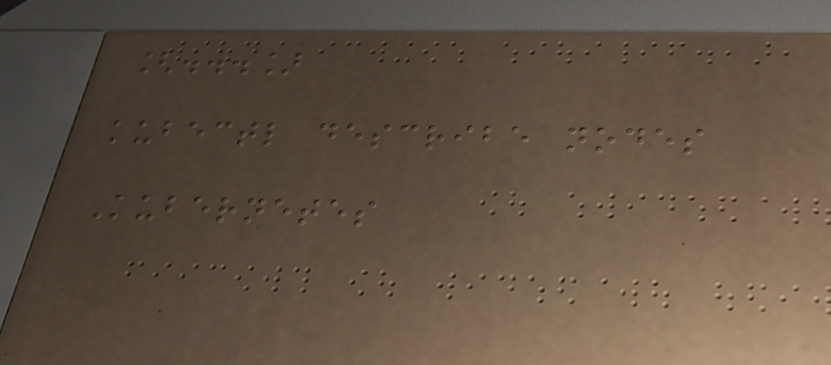[...]
kubectl describe nodes
Kubernetes
